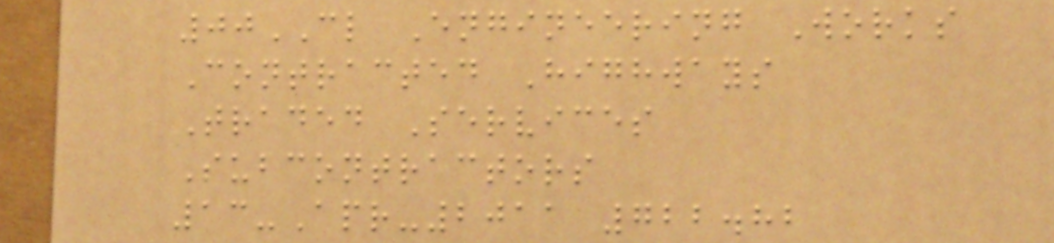00CL Engineering Works
Contracted Highways
Traded Services
Subcontractors
13-Apr-2011 722.82
